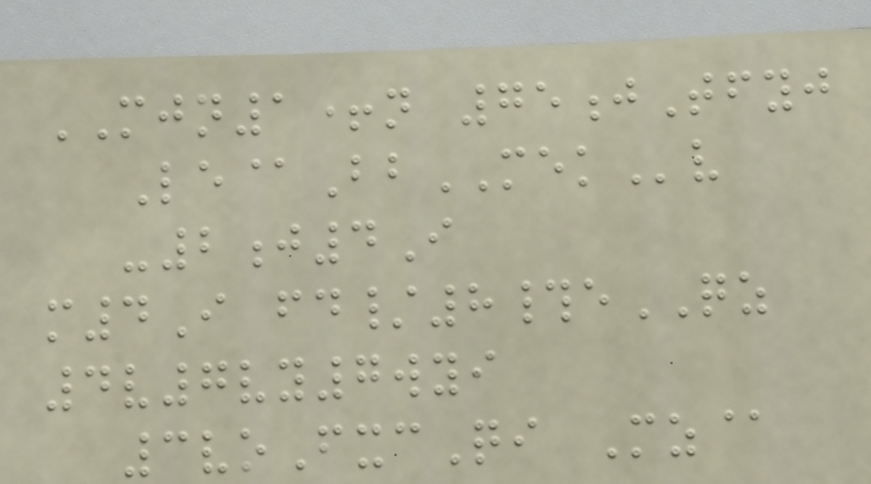MJN1+n 75jTfyj
Le@BbMEKv
-2j4I
m4I fd/8#eQZ
4v7vy7wyi
3voFxcQi Mz@
